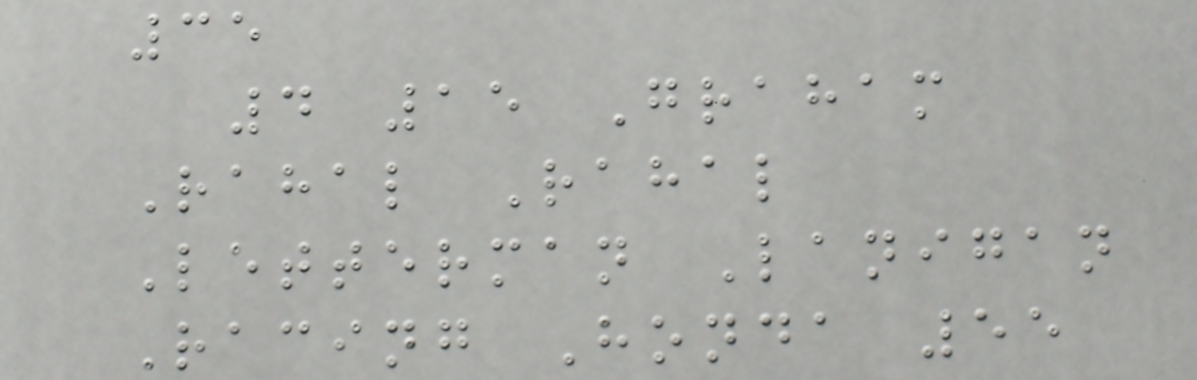35
4 15 Graham
Rahal Rahal
Letterman Lanigan
Racing Honda 55
